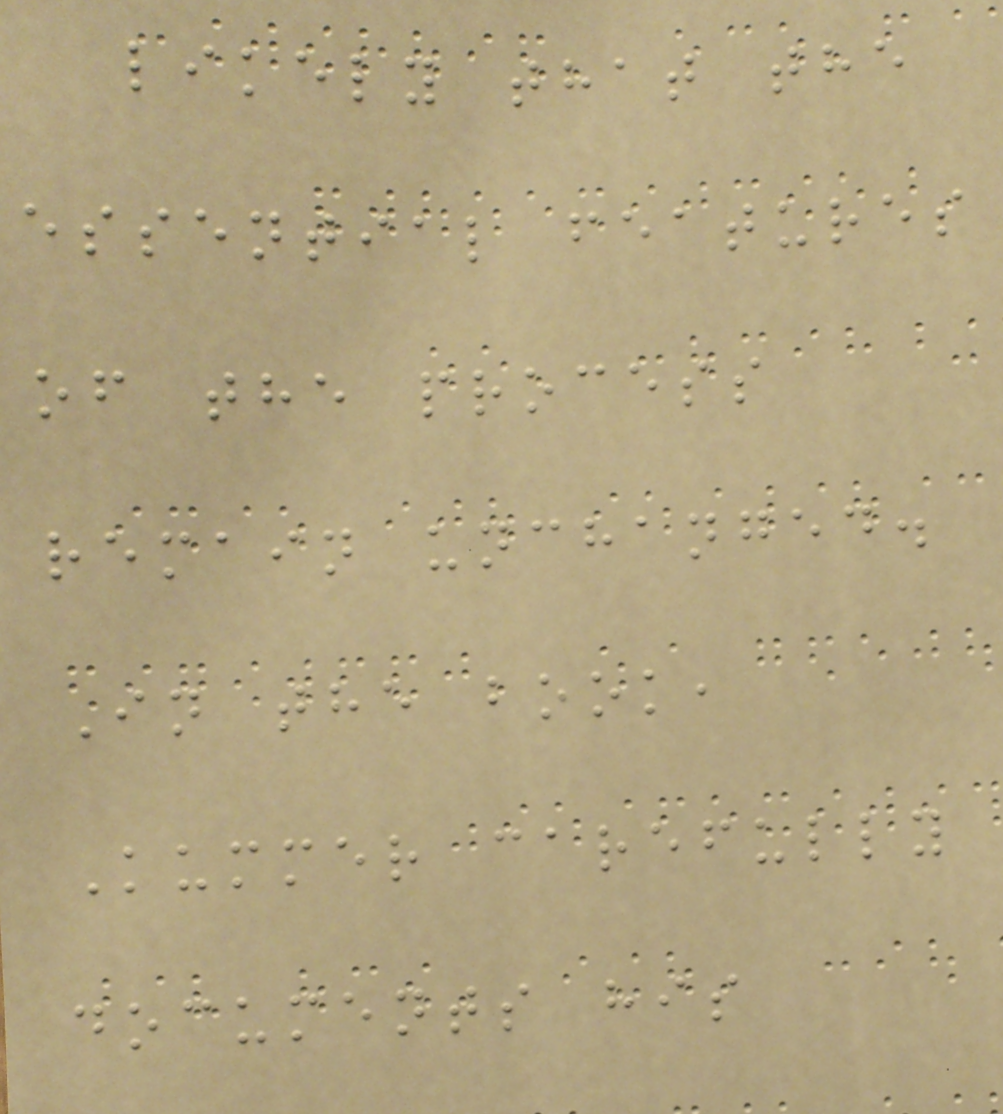likely that the
essential features
of the process
remain unchanged.
In the book,
Kummer carefully
documents his
